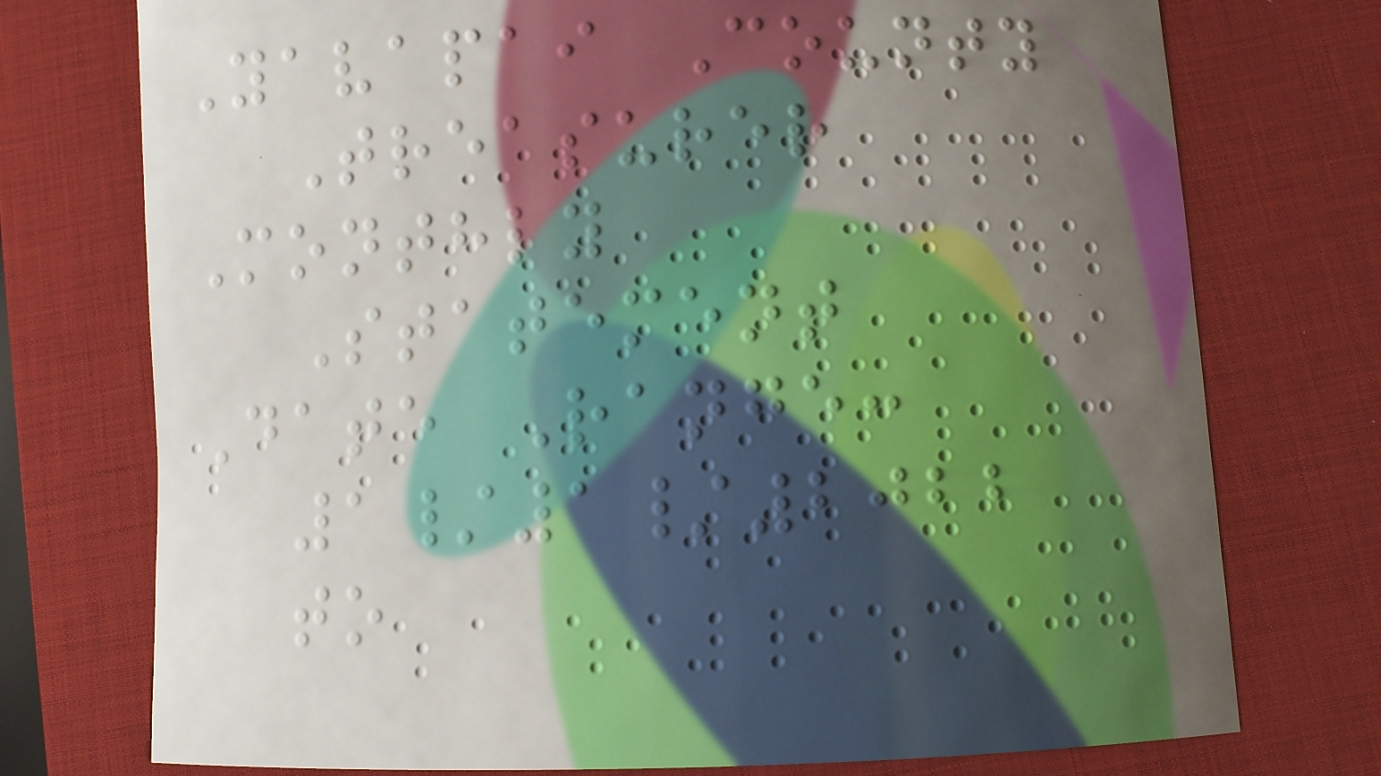Yavapai County
Treasurer
Monthly
Statement
Date Range:
1/1/2022
to
